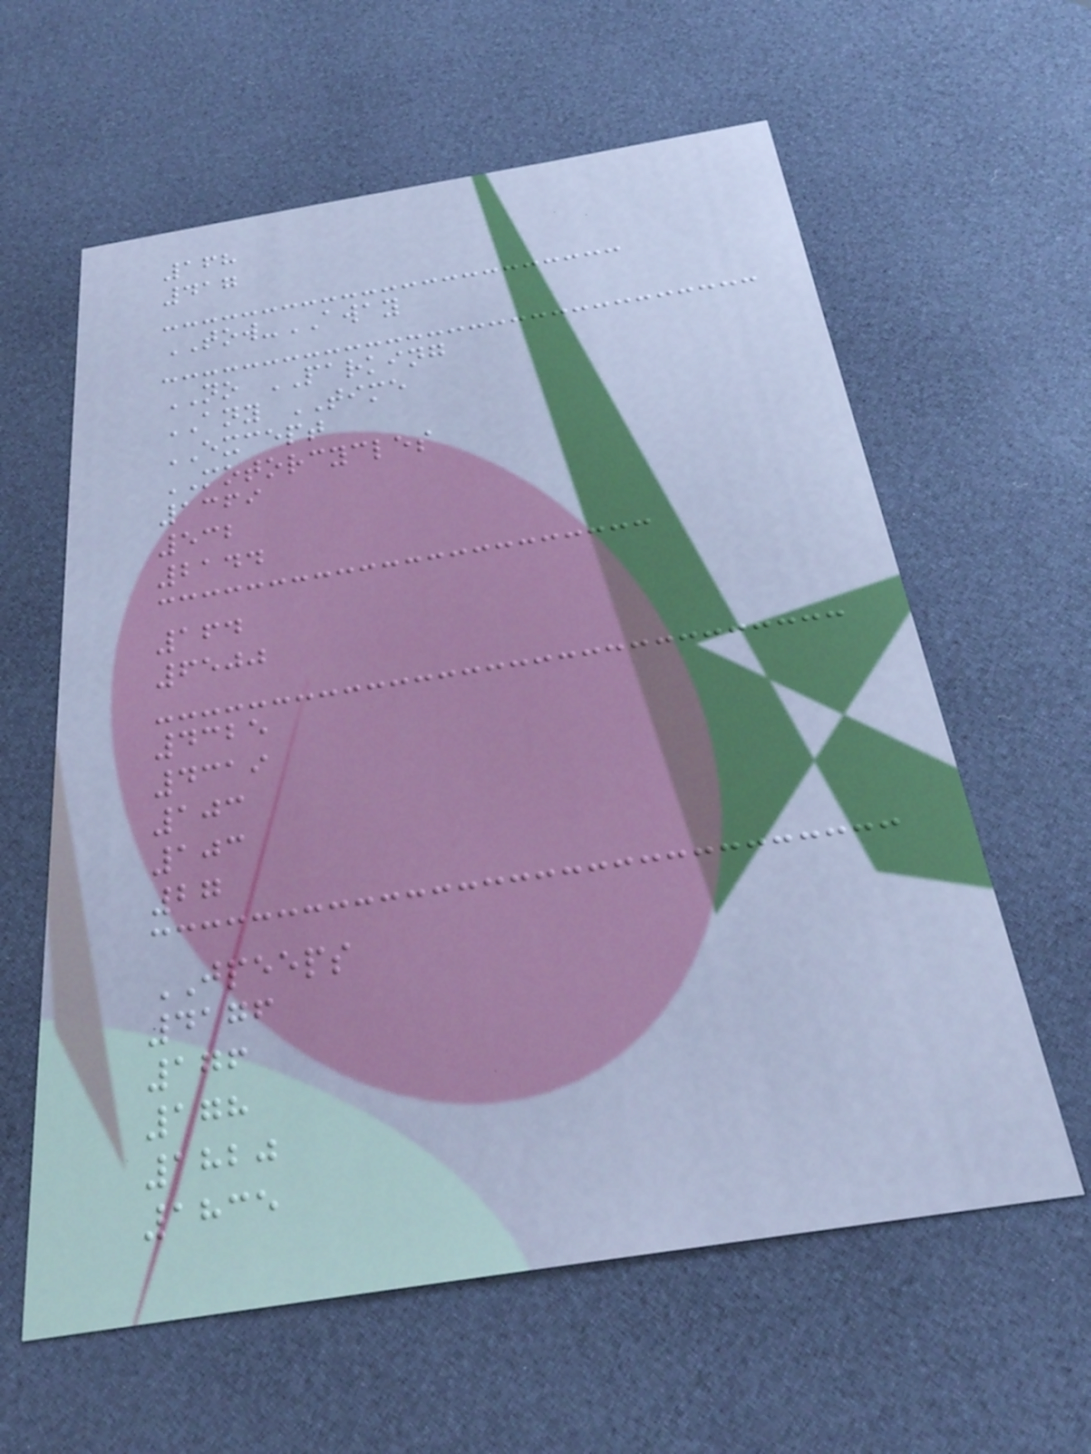168
417
TOW-AWAY
NO PARKING
ANY TIME
EXCEPT
MOTORCYCLES
1369
532
2144
164
6500
4325
4319
103
103
27
JPEEPS
4176
176
178
1820
1835
